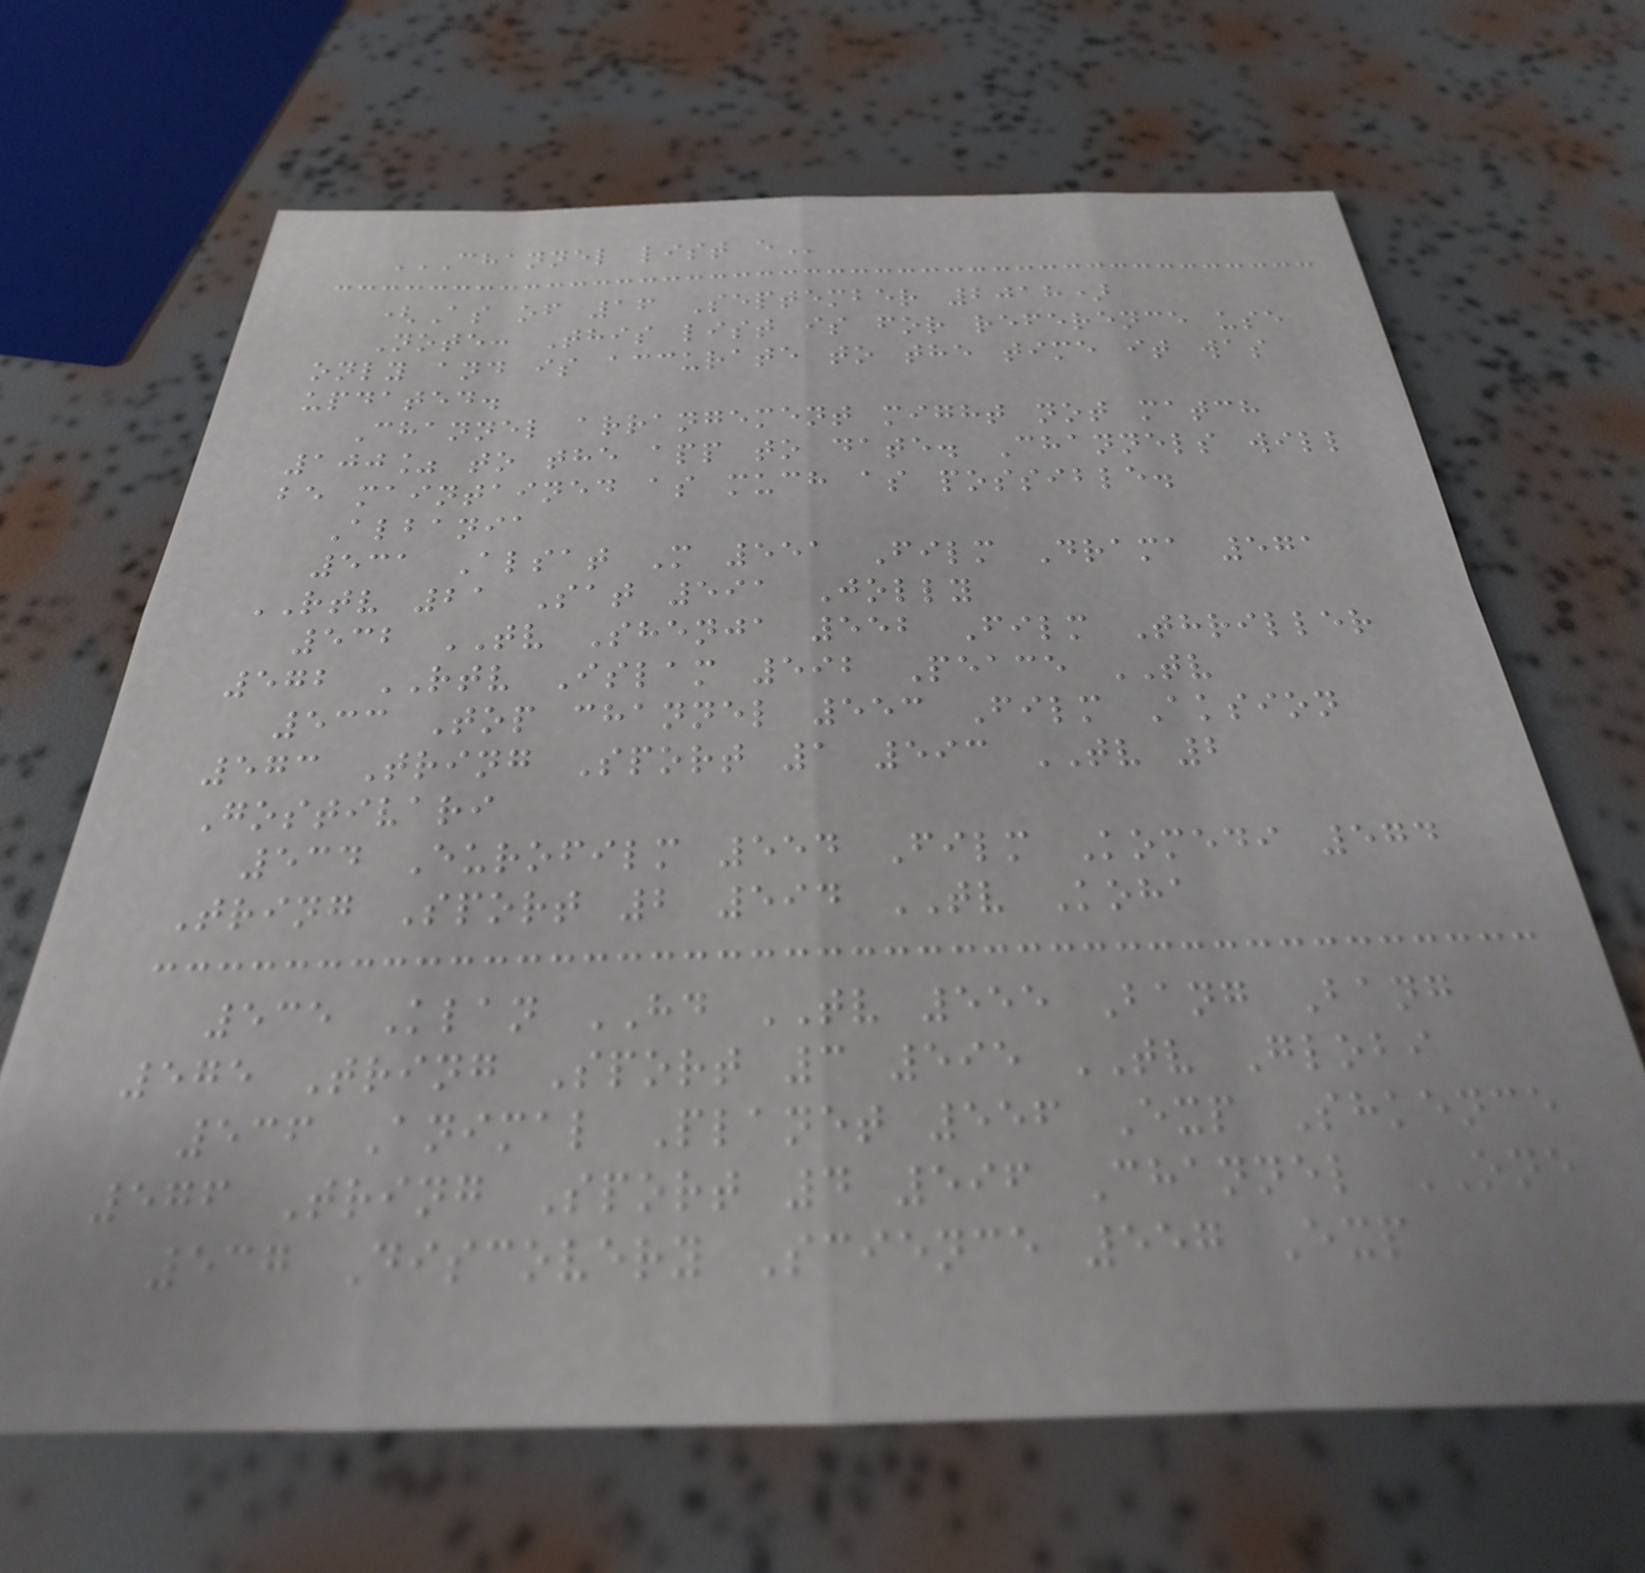CHANNEL LIST E
(As of 16 September 2018)
Note: This list is for reference use
only and is accurate to the time it was
updated.
Channel arrangement might not match
100% to the app to date. Channels will
be maintained as much as possible.
Albania
531 Alsat M 551 Film Drama 571
RTV 21 Sat 591 Jolly
532 TV Shenja 552 Film Thriller
572 RTV Islam 592 Peace TV
533 Top channel 553 Film Aksion
573 Tring Sport 1 593 TV 2
Gostivari
534 Eurofilm 554 Film Komedi 574
Tring Sport 2 594 TV Koha
535 Klan HD TV 555 Bang Bang
575 Tring Sport 3 595 TV Globi
536 Animal Planet 556 Exp Shkence
576 Tring Sport 4 596 Channel ONE
537 Discovery Science 557 Exp
